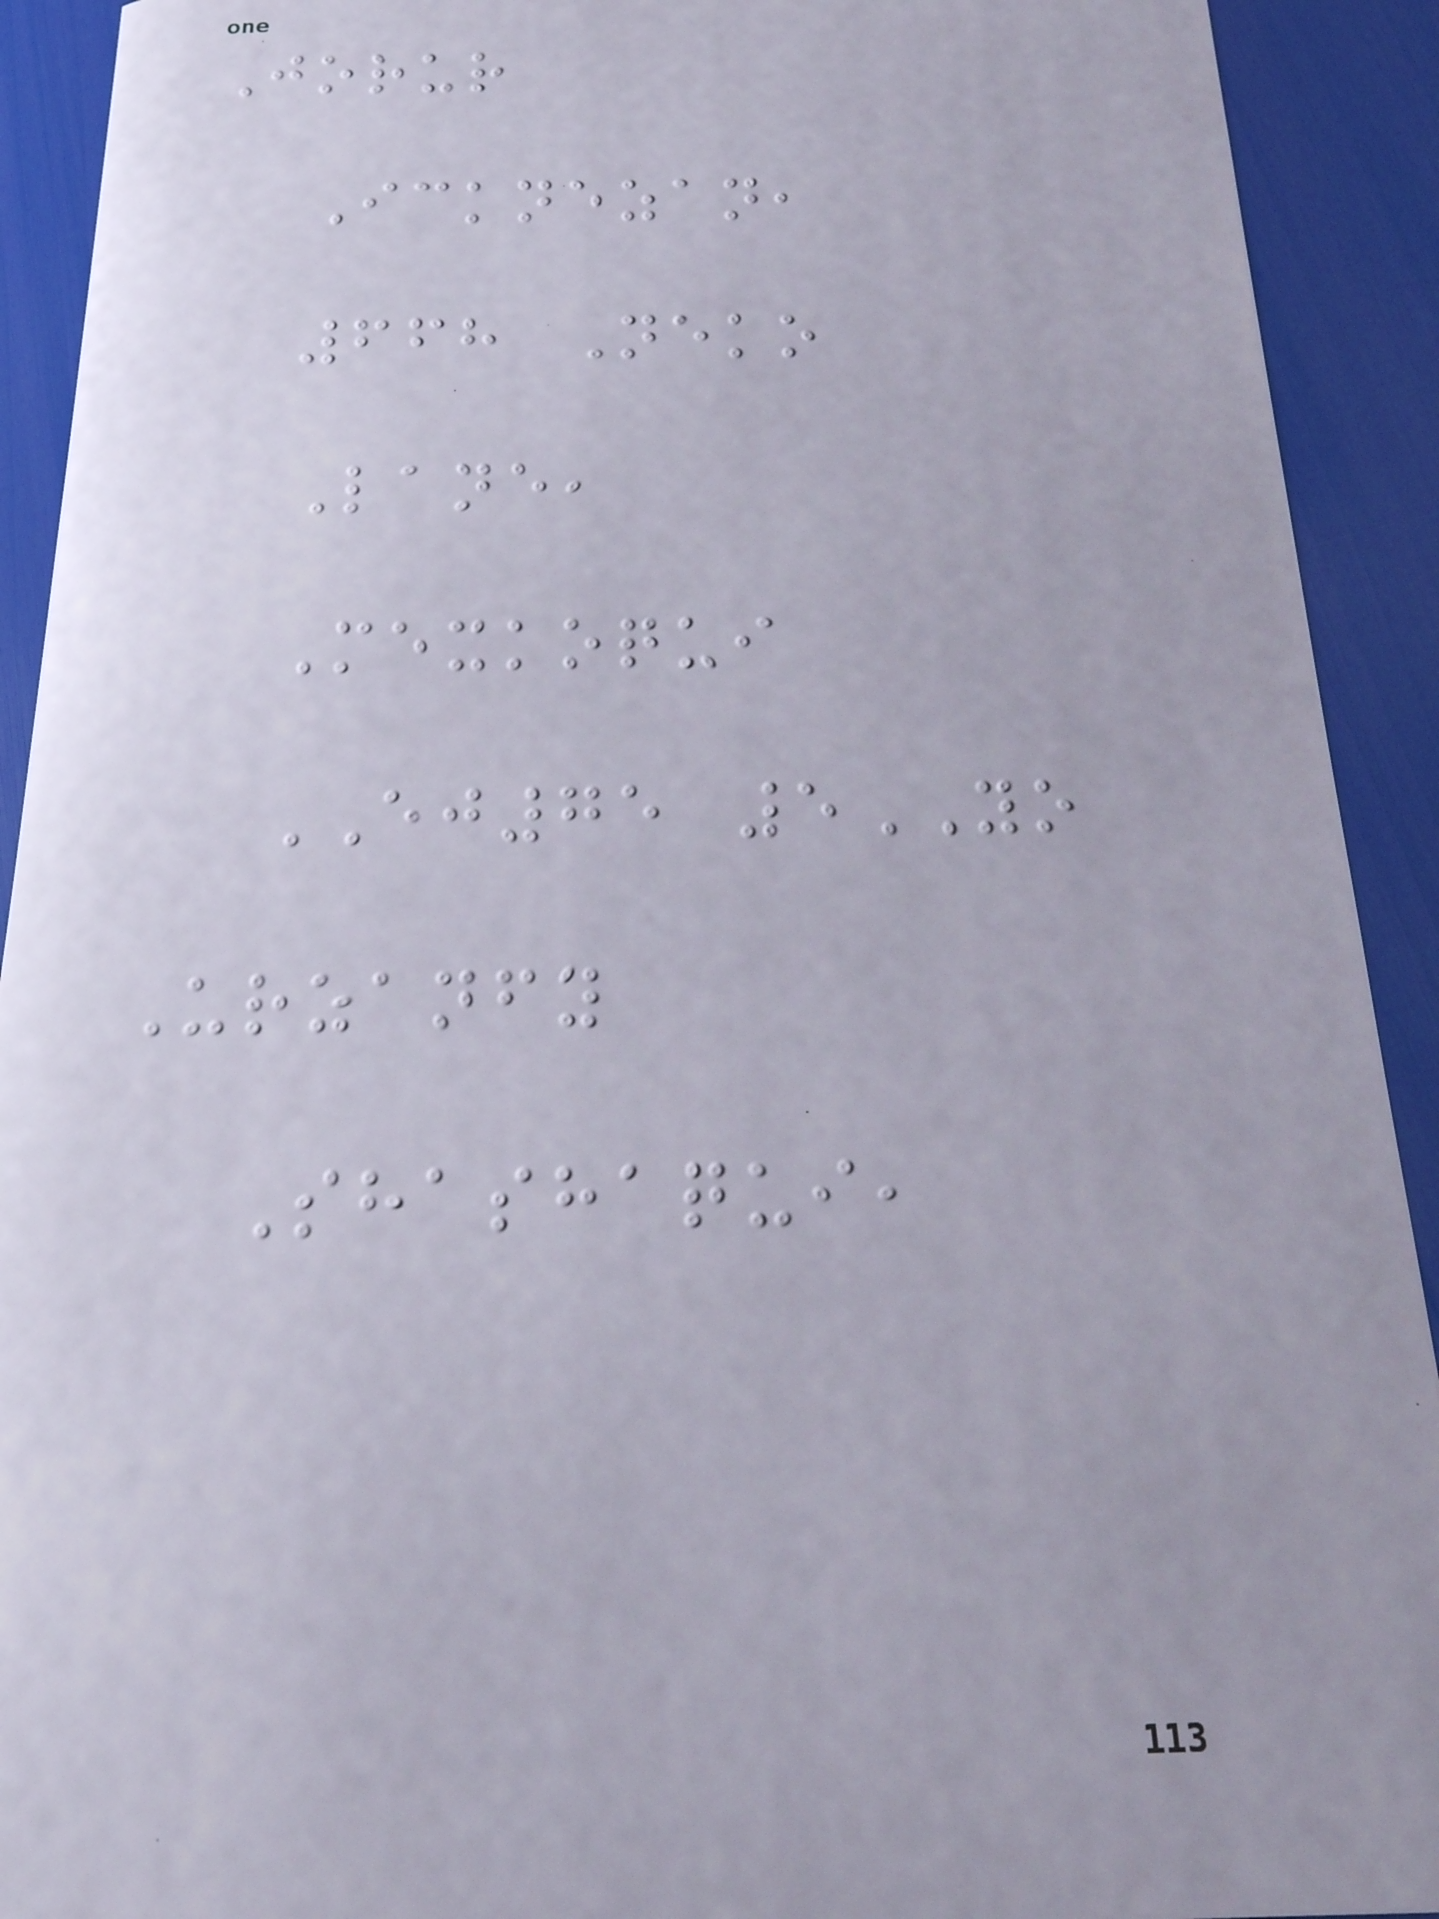Jorur
Icknezan,
668 Neko
Lane,
Mexkoqui
EJ75 5YO
Urzanfy
Shashaqui,
